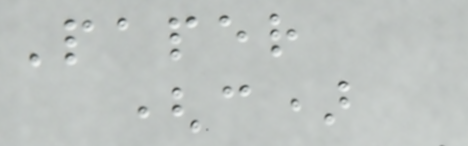Paper
(c)
